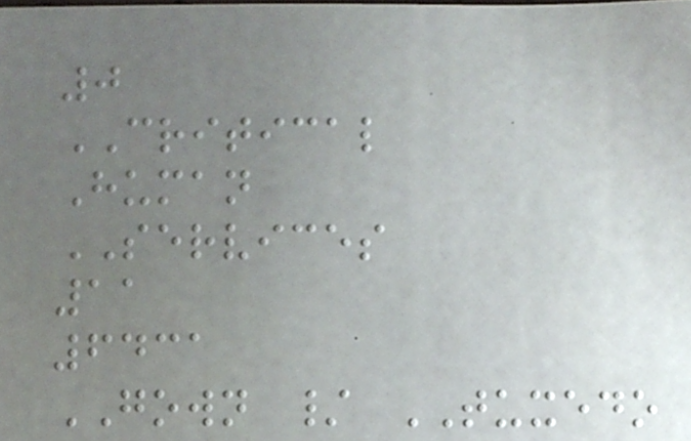0
CRITICAL
Human
SERVICES
11
6431
GOWN / TUXEDO
